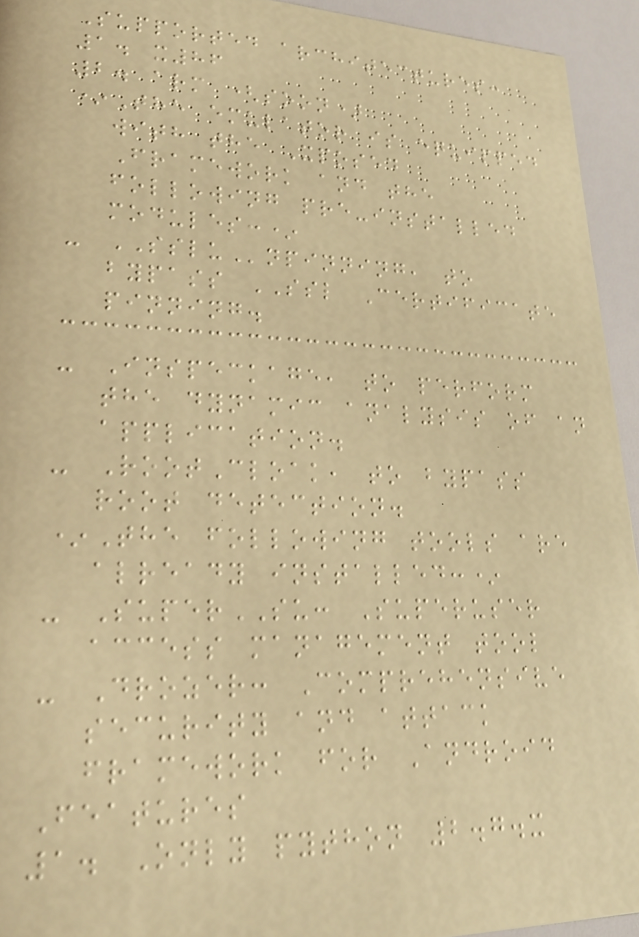Supported architectures:
1. x86
2. arm (soon)
*The emulator is equipped
with the Xposed
Framework and the
following pre-installed
modules:*
- SSLUnpinning, to
bypass SSL Certificate
pinning.
- Inspeckage, to perform
the dynamic analysis of an
application.
- RootCloak, to bypass
root detection.
*The following tools are
already installed:*
- SuperSU: Superuser
access management tool
- Drozer: Comprehensive
security and attack
framework for Android
Features
1. Only python 2.7.x
